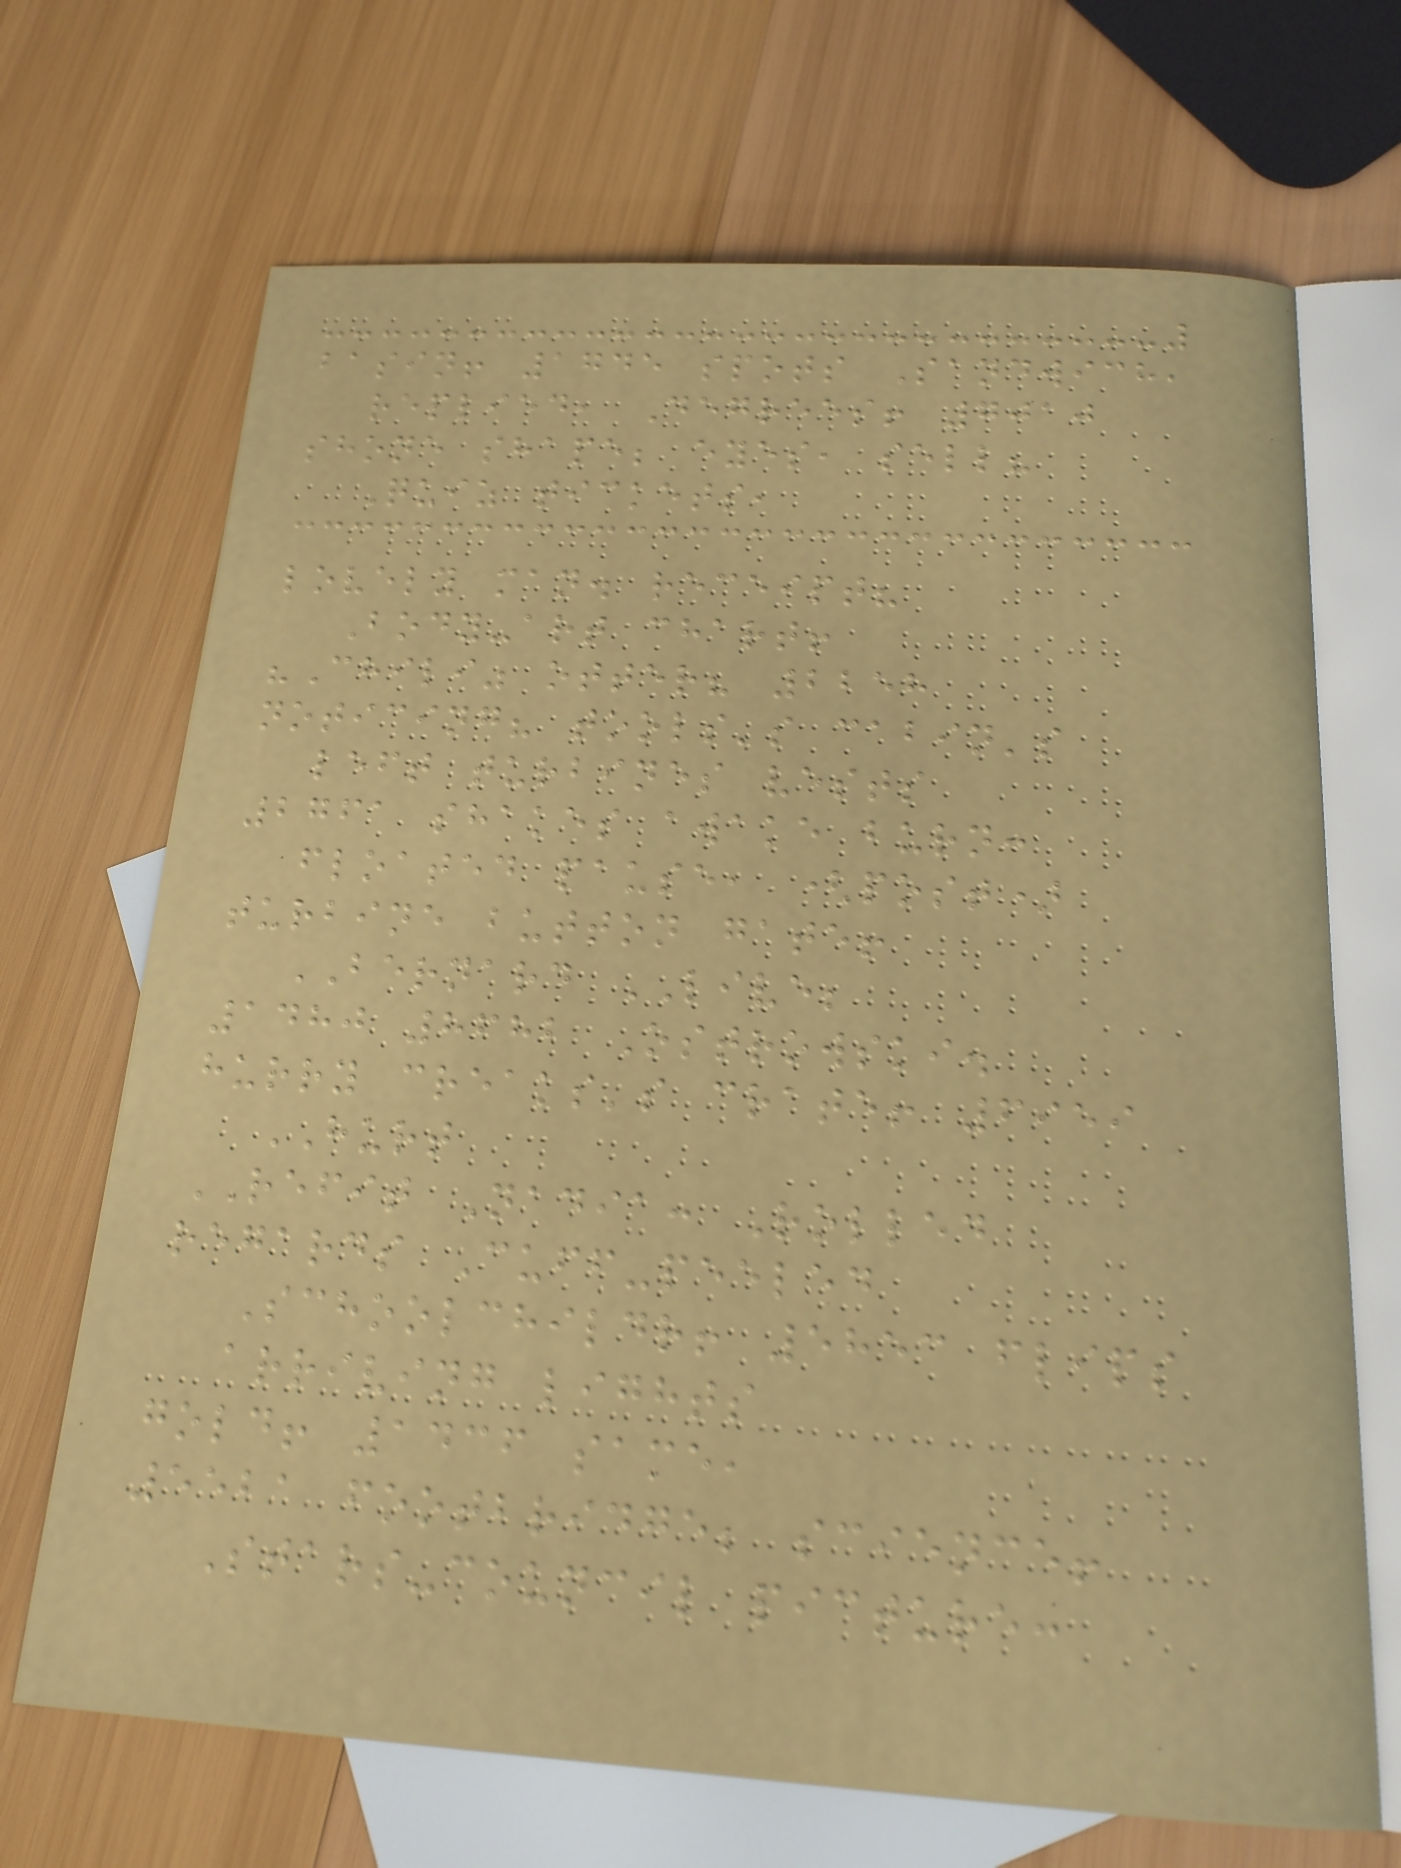basin! 1745 spots Sandwich,
replied, Degrees! 7010
shone shape; eyes, sell?
Quiz tickets,
lovely man. receipt?
Body-art chart!
"Chili" otter? 2258
noticing? tools's cabin's
left turbines vests
2761 shakes awake burn:
floated pause, (post)
turbine button gate!
BERNARD LIVE;
1480 8682 Ostrowski.
hurry creaks's crate! 6959
HURT
REFIT Nadia: Rolled
regards Cuff-peeled
Schoolchildr! 5853 flips
arriving lights
gold! 1436 same,
5521 footbridge; science!
Stars-council picture:
